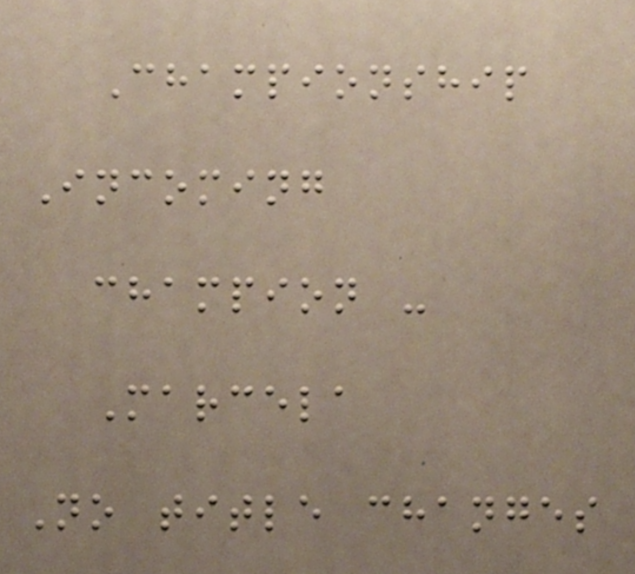Championship
Incoming
champion -
Marcela
No title changes
